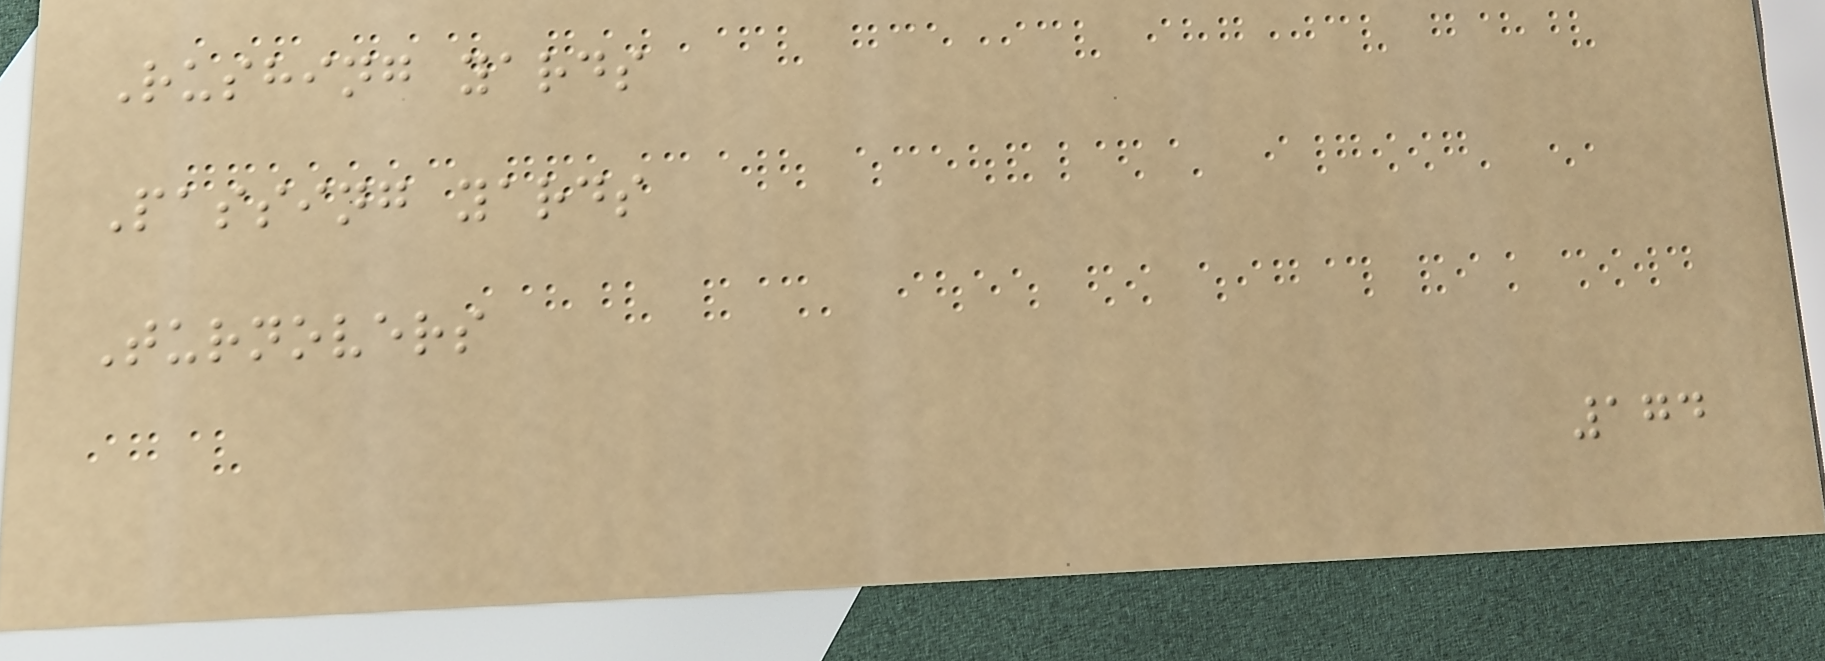Rushing yards
Passing yards
Turnovers
174
